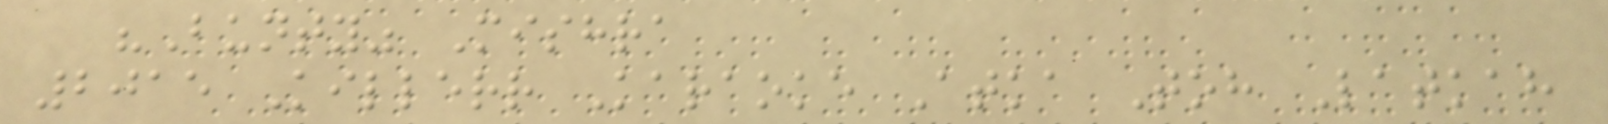"Bunty" Mishra
2015 Killerr Karaoke Atka Toh Latkah
